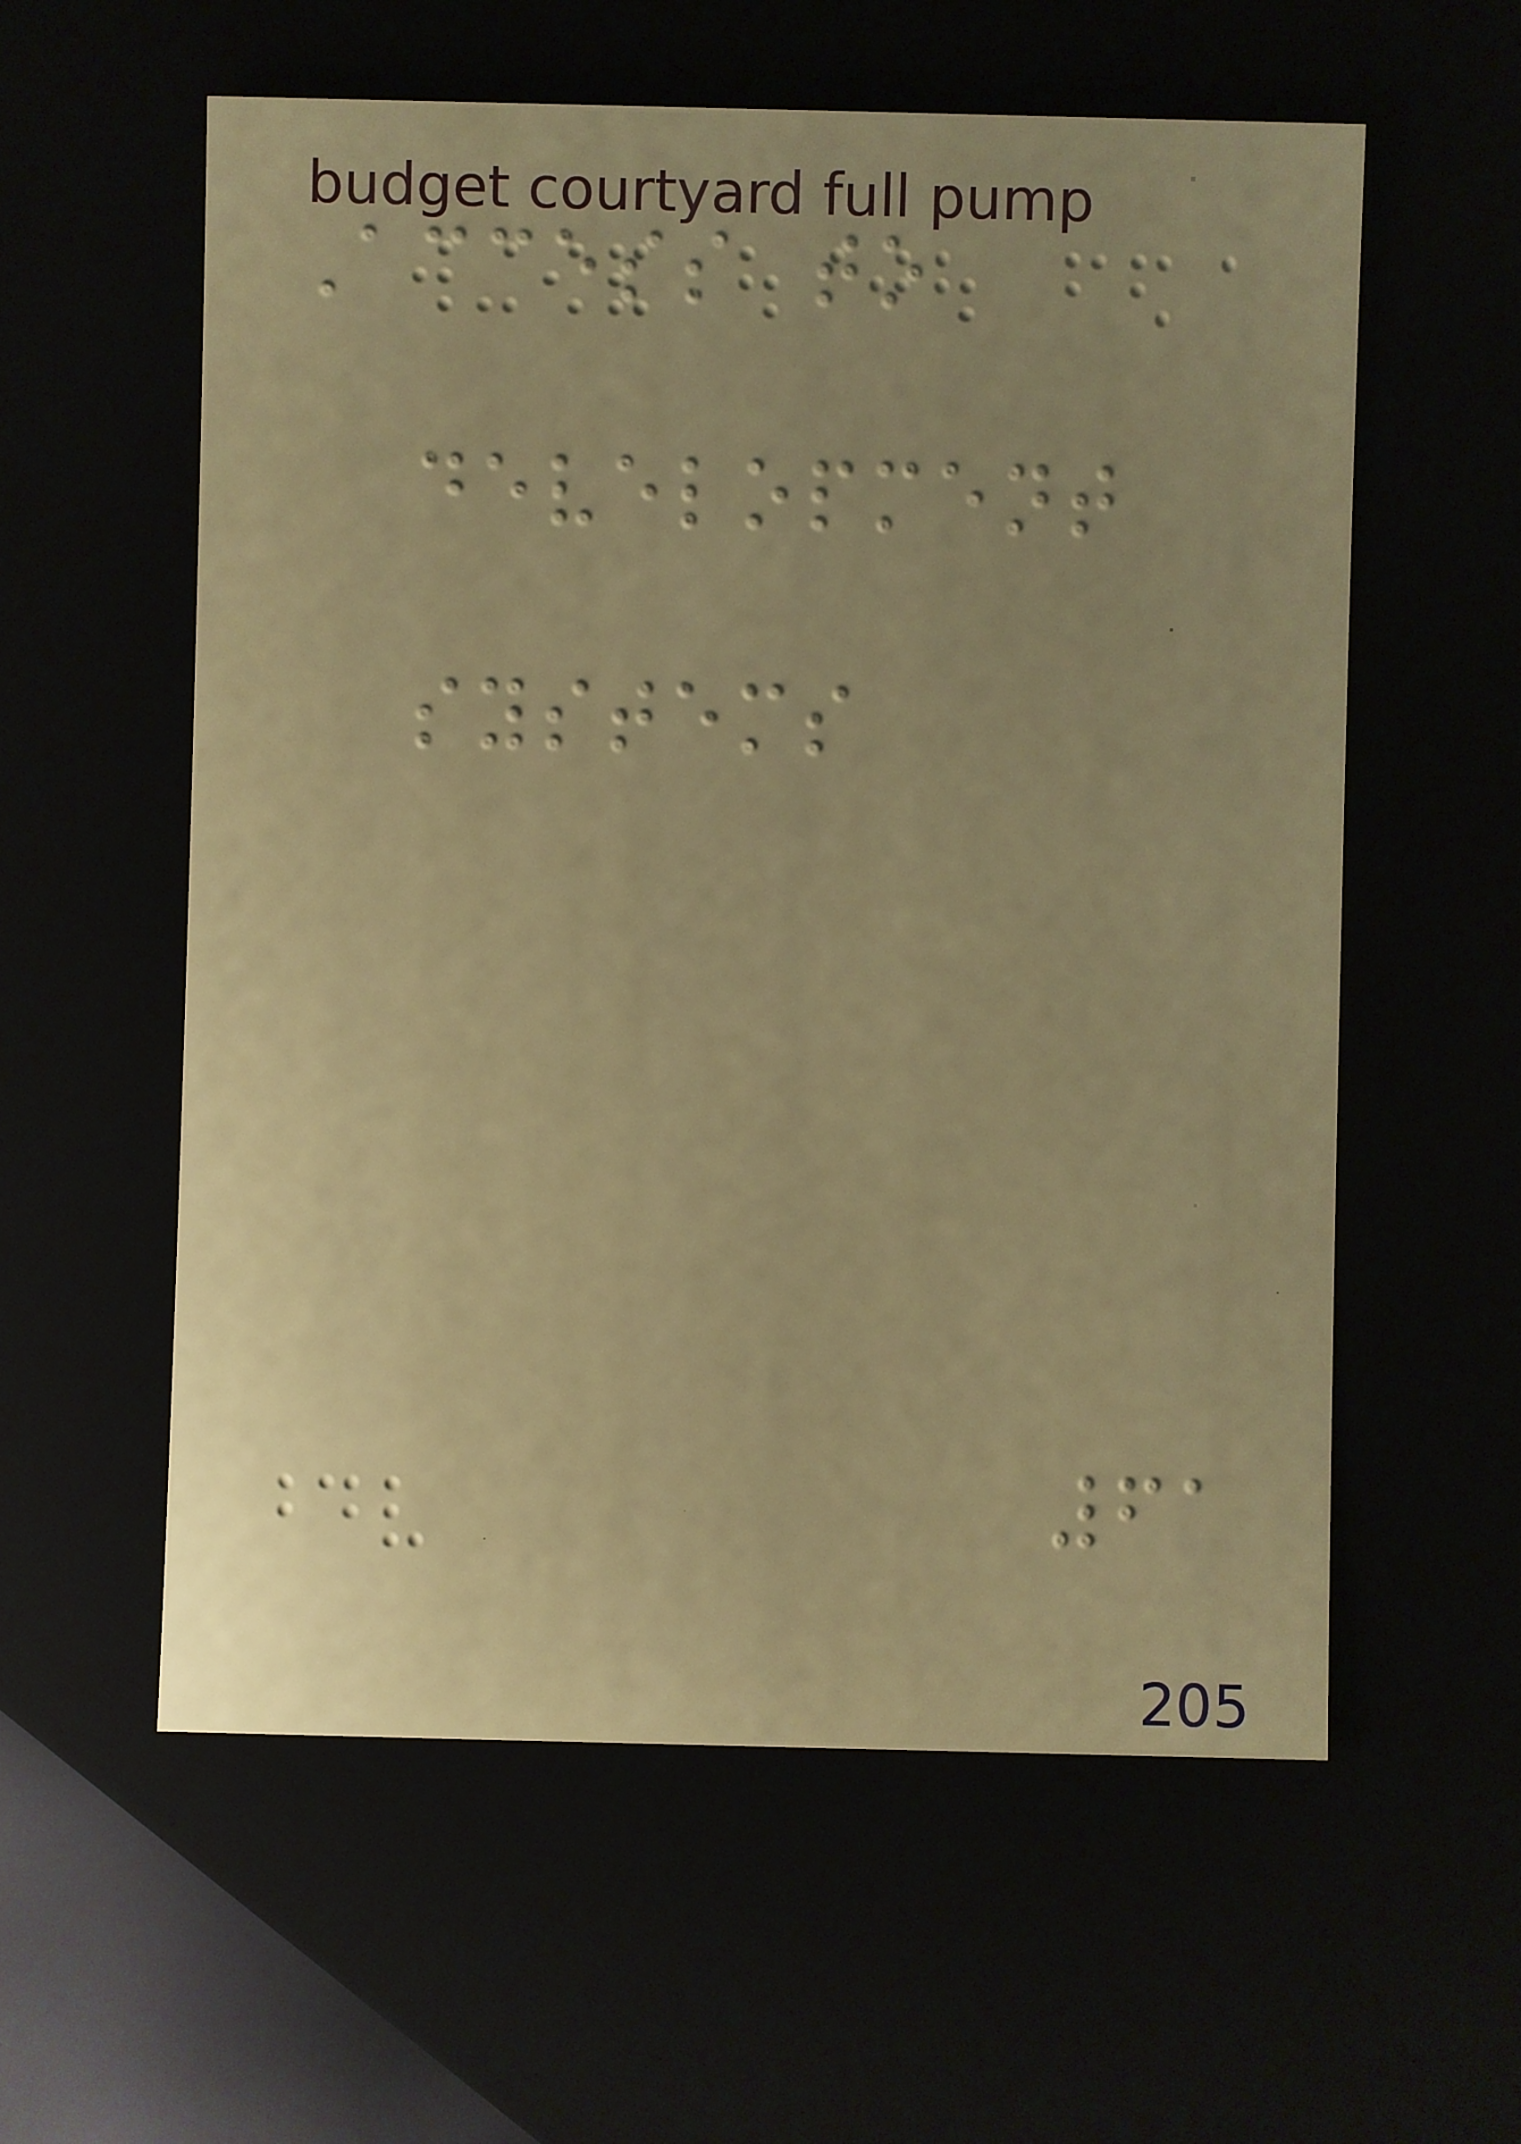Access to
development
systems
61
